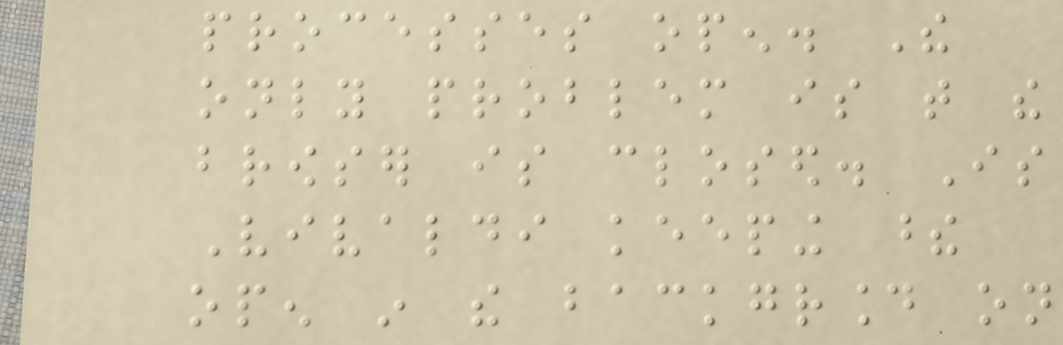processes open. The
only problem is that the
browser is closed. Is
Vivaldi keeping these
open in the background on
